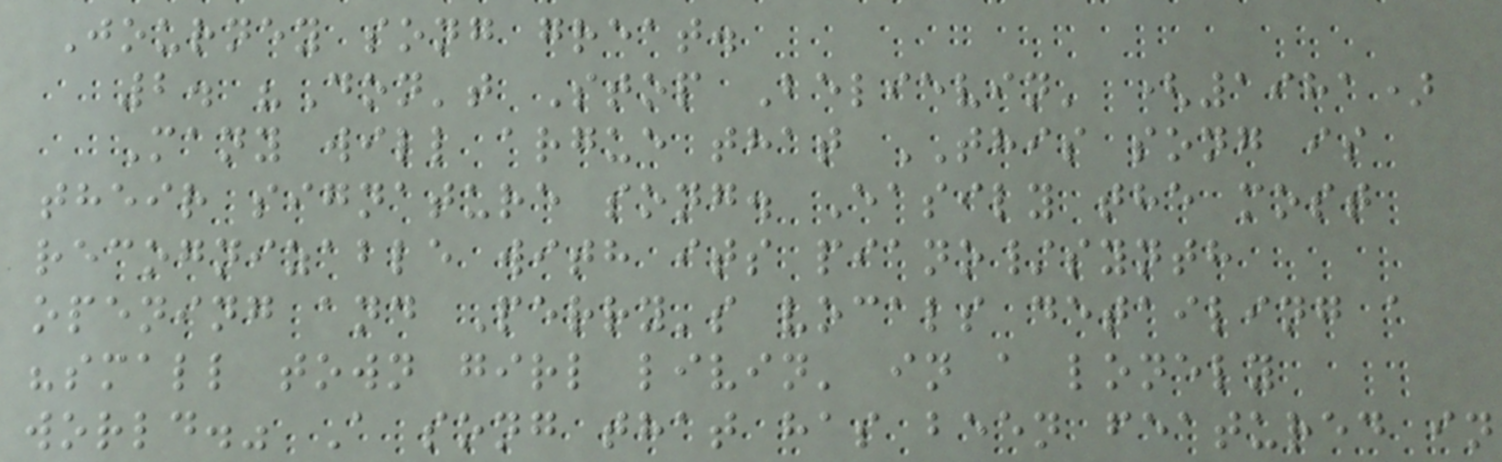Journey song great.
2. "Don't Stop Believin' (1981)
Many will argue that THIS song is
their signature song. Easily the most
recognizable with its piano/synth
opening and Perry's vocals detailing a
"small town girl livin' in a lonely
world." A song that has been featured in
